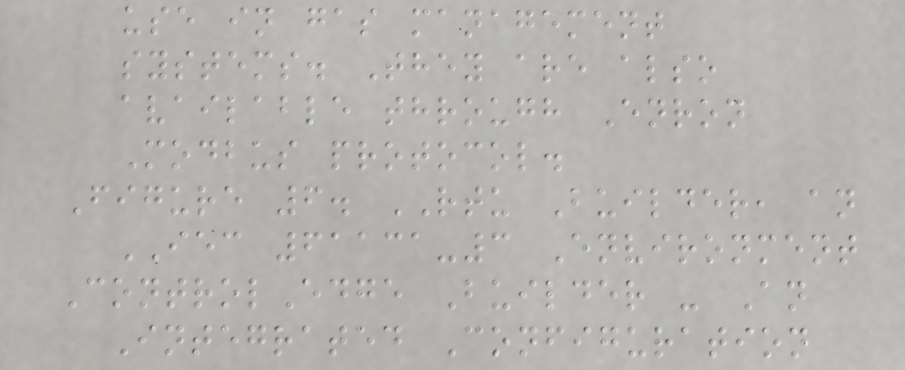use in gas management
systems. They are also
available through Enron
Modbus protocol.
Figure 6. RTU Builder, an
IEC 61131-3 Environment
ControlEdge Builder - An
Integrated Configuration
